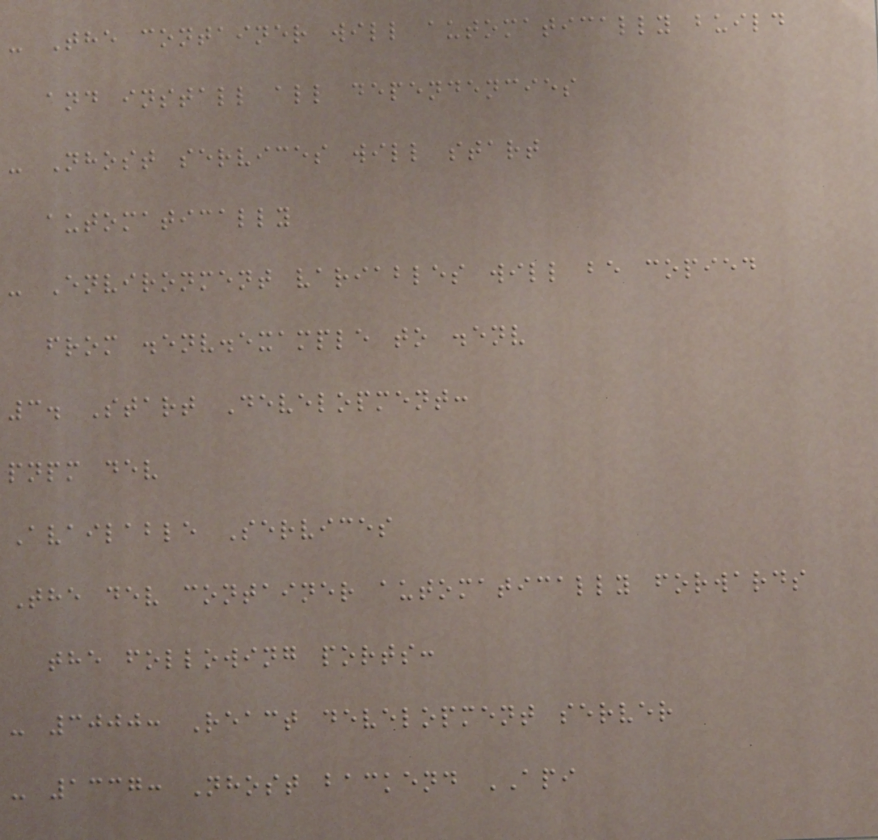- The container will automatically build
and install all dependencies
- Nhost services will start
automatically
- Environment variables will be copied
from .env.example to .env
3. Start Development:
pnpm dev
Available Services
The dev container automatically forwards
the following ports:
- 3000: React development server
- 1337: Nhost backend API
